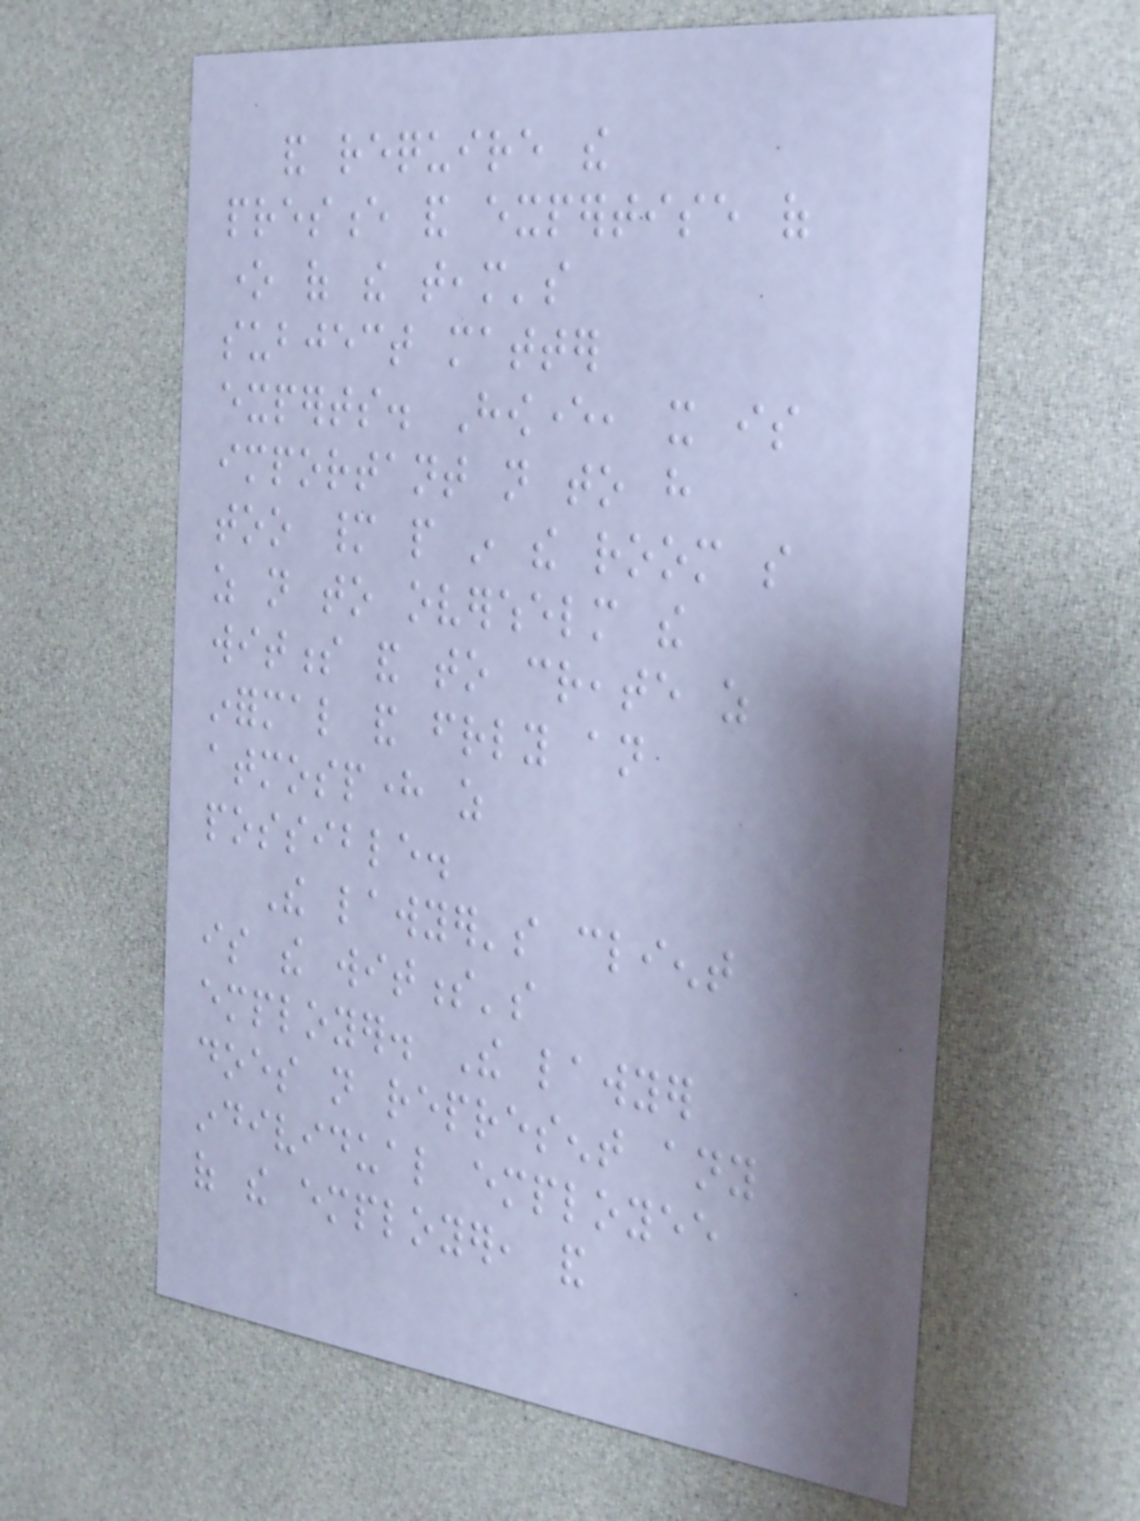and require the
presence and expertise of
one of the team's
subject matter
experts. However, it is
important not to have
too many people in the room so
as not to overwhelm the
witness and to create as
informal and friendly an
atmosphere as
possible.
The lawyer's client
is the witness's
employer. The lawyer
does not represent any
individual employee
of the employer, and
